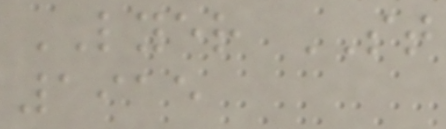LYER ST
1915
